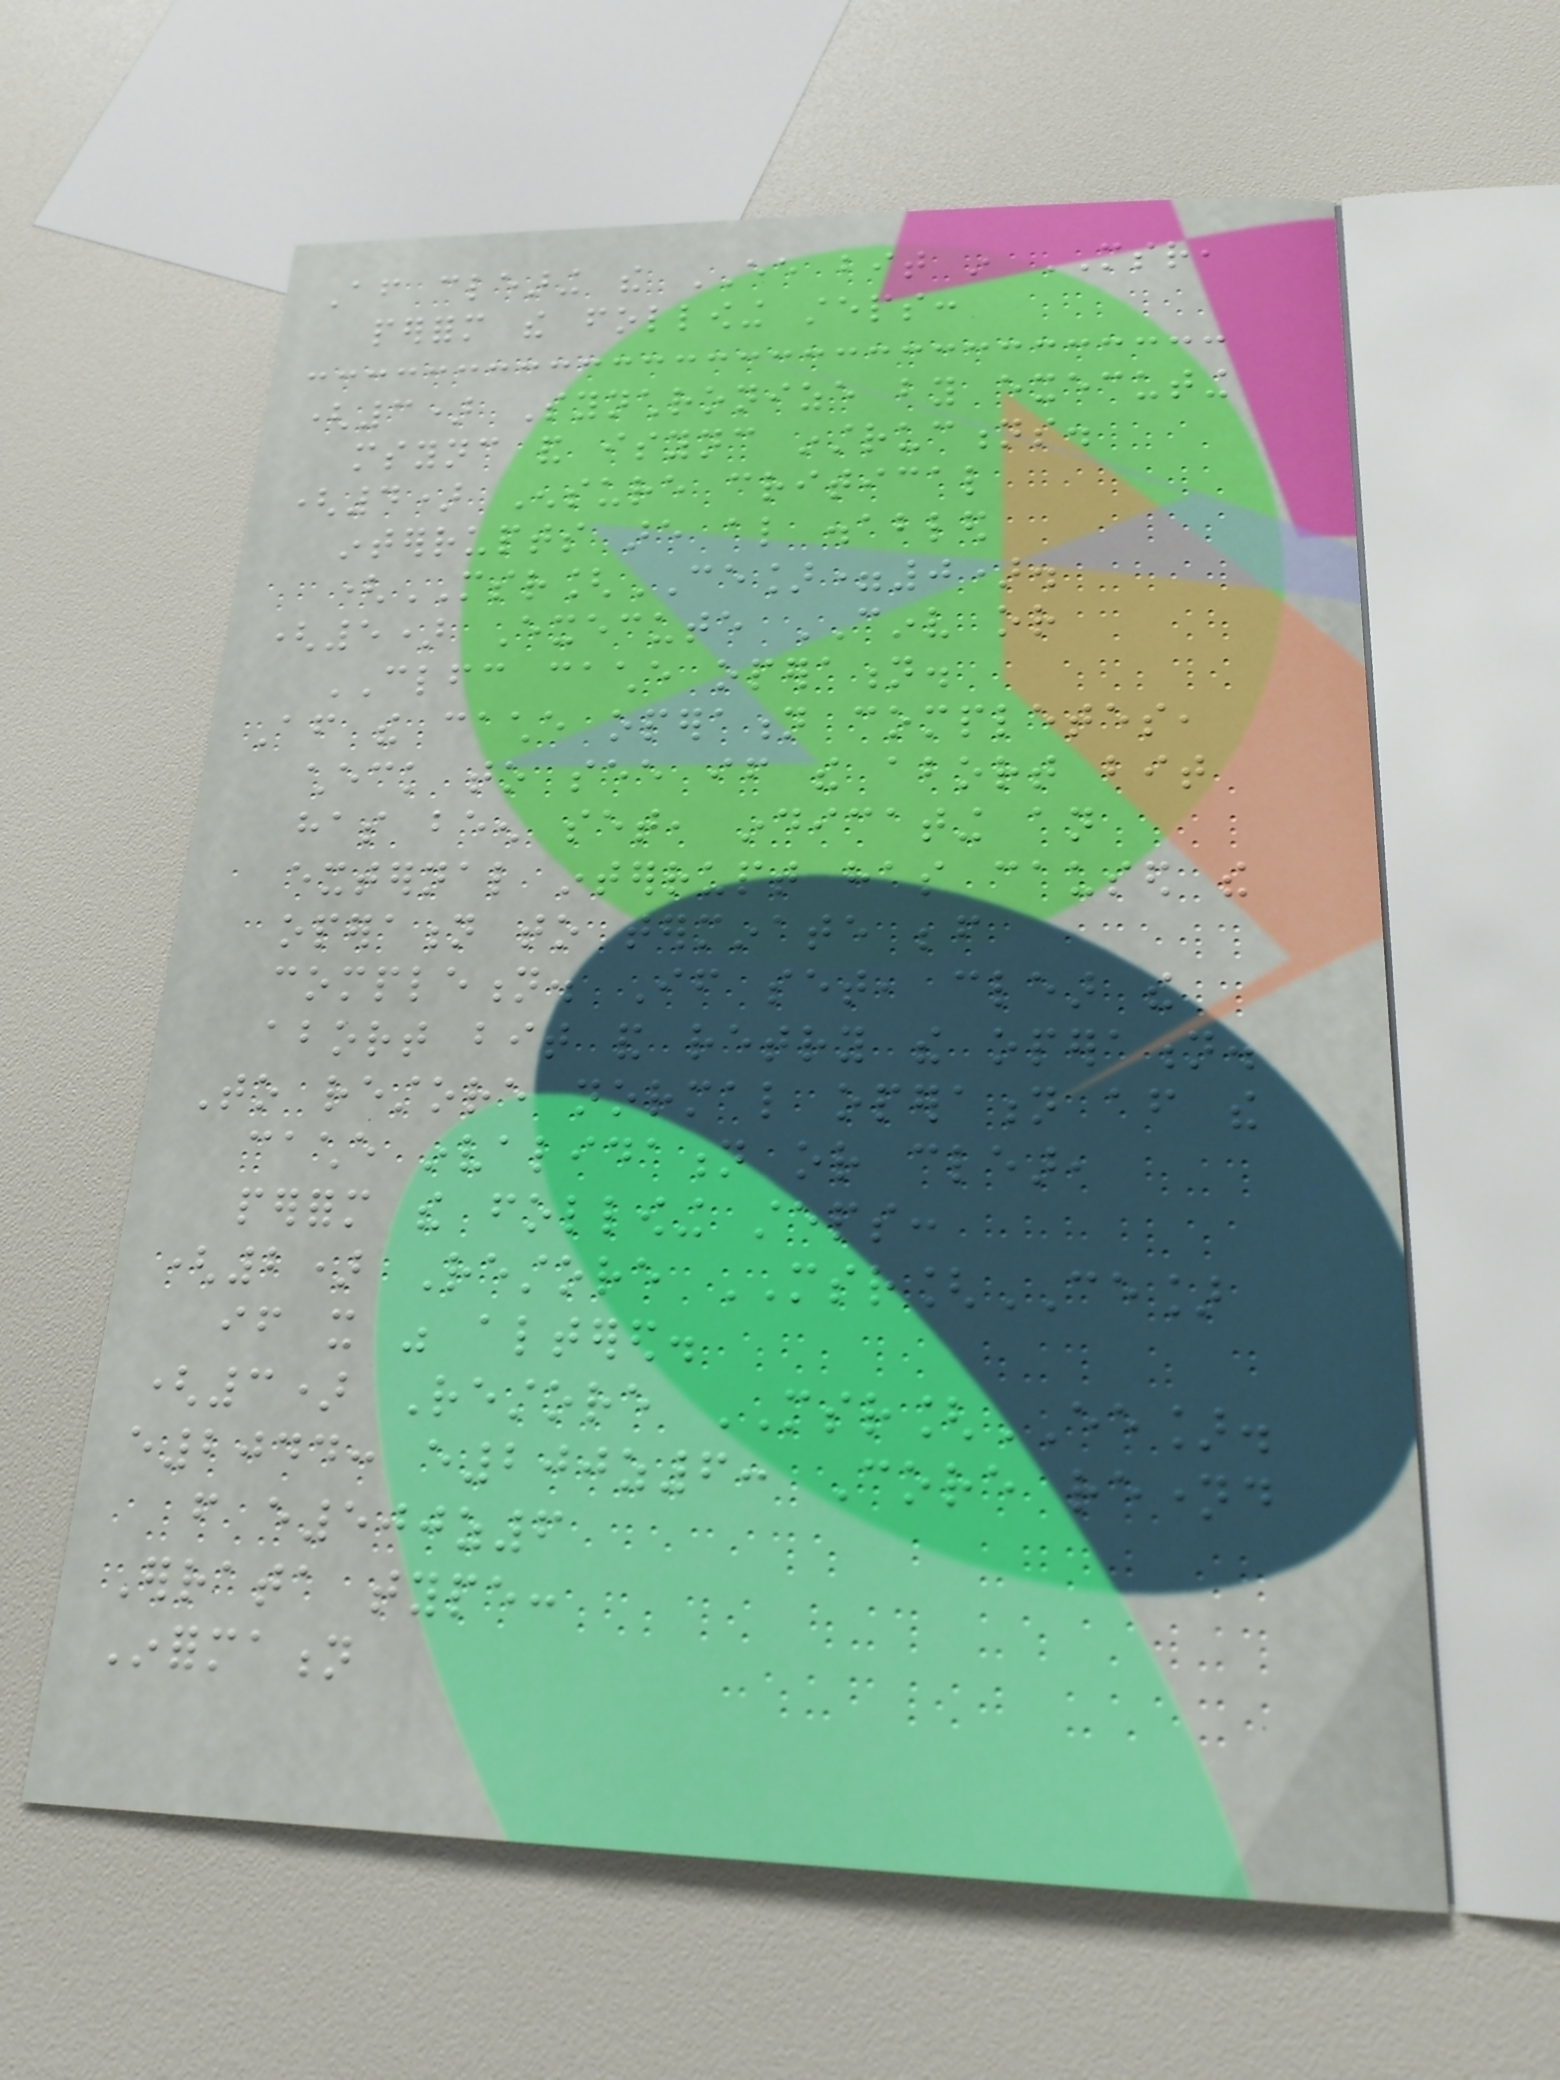After clearing the EE bit in MSR,
perform the following steps:
(3) Synchronize by executing
msync and isync instructions.
(4) Ensure critical
interrupts are also disabled
(MSR[CE]=0).
(5) Execute CINV or
CLFC cache operation.
After the cache operation completes,
check to see if the abort bit
has been set, indicating an
external interrupt has caused the
operation to terminate before
completion. If set, clear the
abort bit and retry the operation.
To restore normal operation after the
cache invalidation or clear,
perform the following steps:
(2) Restore MSR[CE]
if it was altered.
(3) Restore MSR[EE].
e2044: e200z6: Core renamed
from e500z6
Errata type:
Information
